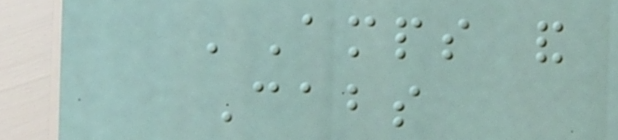'Amps and
Cabs
